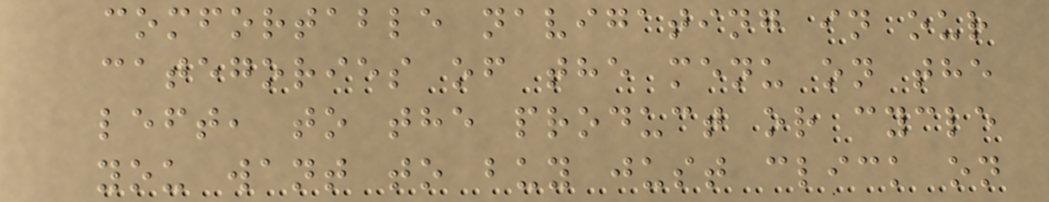comfortable navigating in our
categories of the menu on the
left, to the product or cycle
you want to buy just click on
